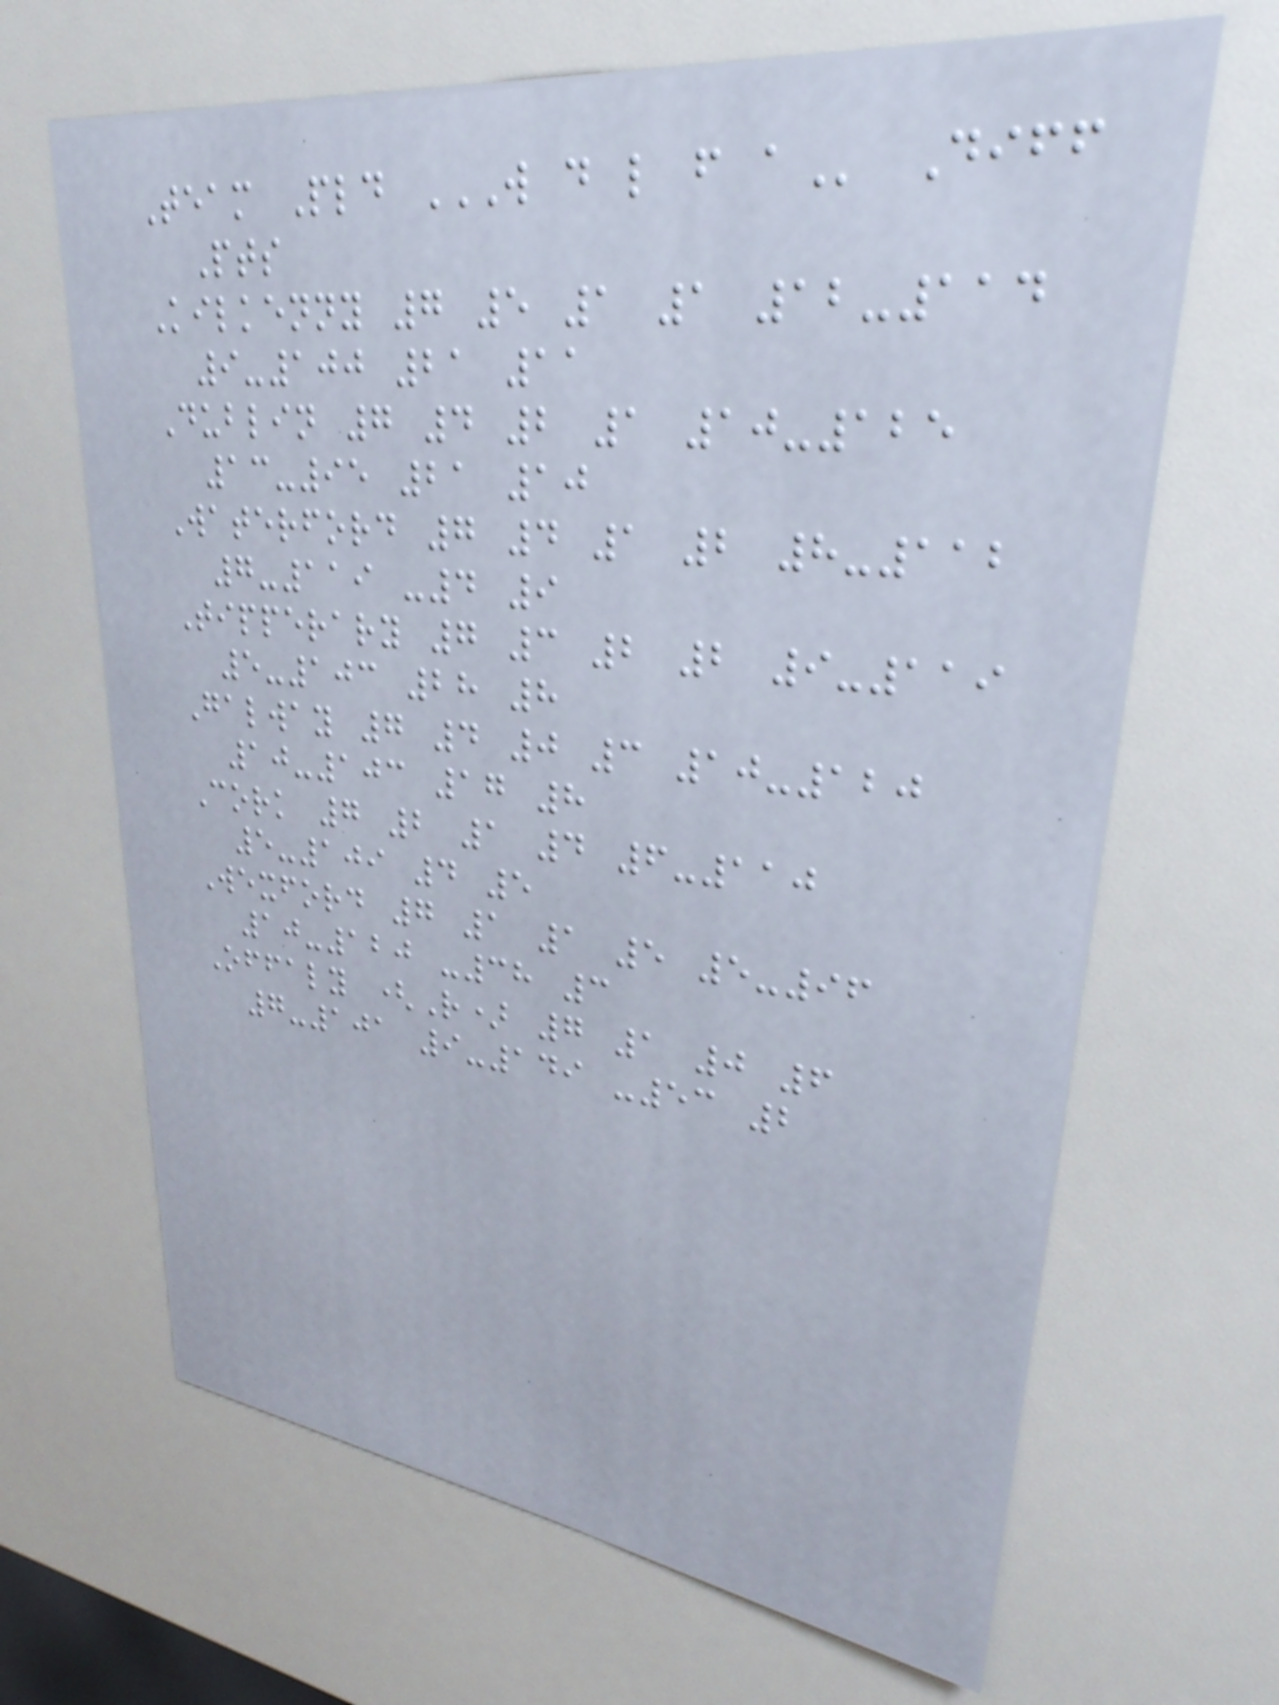Team Pld W D L F A Diff
Pts
Kilkenny 7 5 1 1 12-114
9-100 21 11
Dublin 7 4 2 1 10-125
13-95 21 10
Waterford 7 4 1 2 8-112
7-119 -4 9
Tipperary 7 3 2 2 9-119
5-103 28 8
Galway 7 4 0 3 10-120
10-103 17 8
Cork 7 2 1 4 6-110
5-109 4 5
Wexford 7 1 1 5 5-96
10-120 -38 3
Offaly (R) 7 1 0 6
7-101 9-149 -53 2
